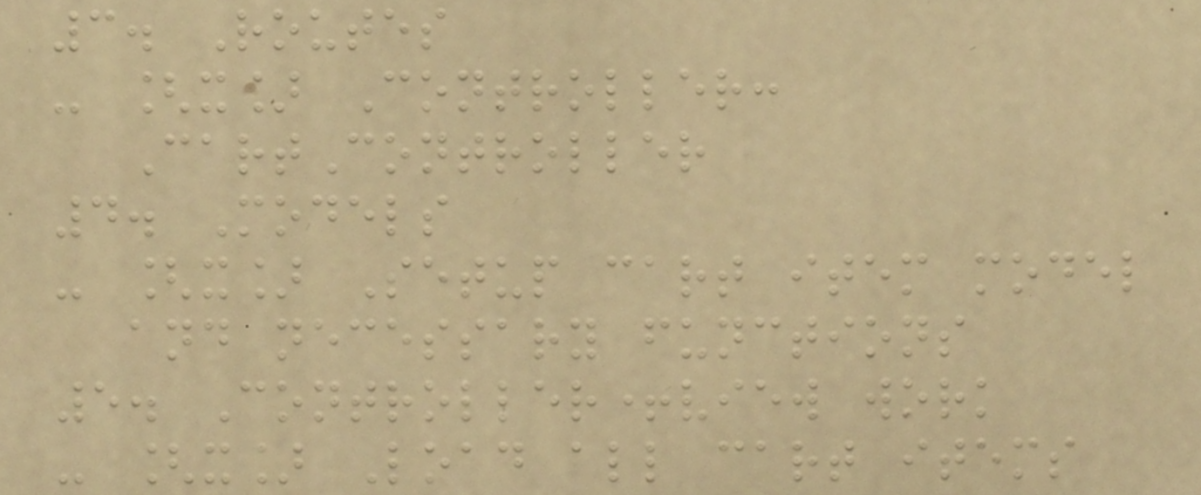3. Routes
- [x] Controller:
CartController
4. Models
- [x] Setup cart item model
and necessary functions
5. Controller+view work
- [x] Load all cart items
